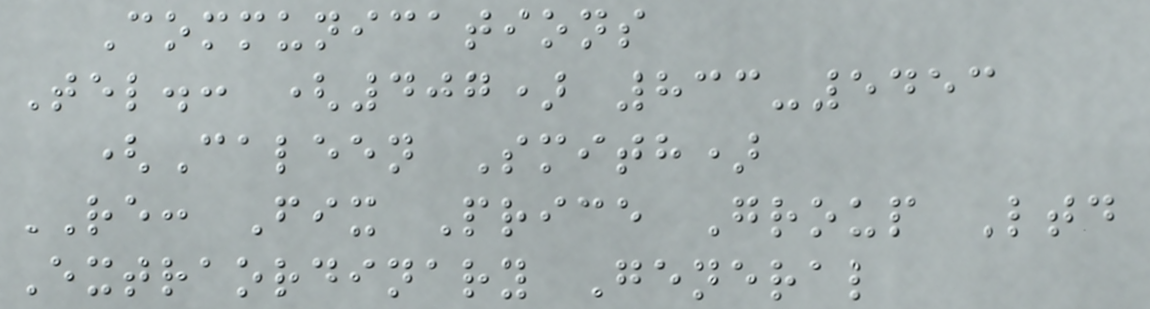Communications
Tel.: (407) 833-5453
(Caleen Smith)
RE: Fix Price Group Ltd
Extraordinary General
